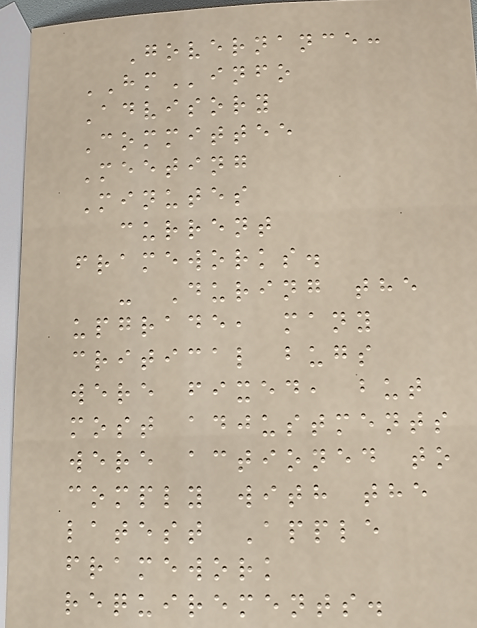Governance:
HMinfo
Advisory
Committee
Meeting
Minutes
current
frameworks.
- During the
upgrade, many
critical bugs
were fixed, but
most adjustments
were actioned to
comply with the
latest Apple
framework
requirements.
